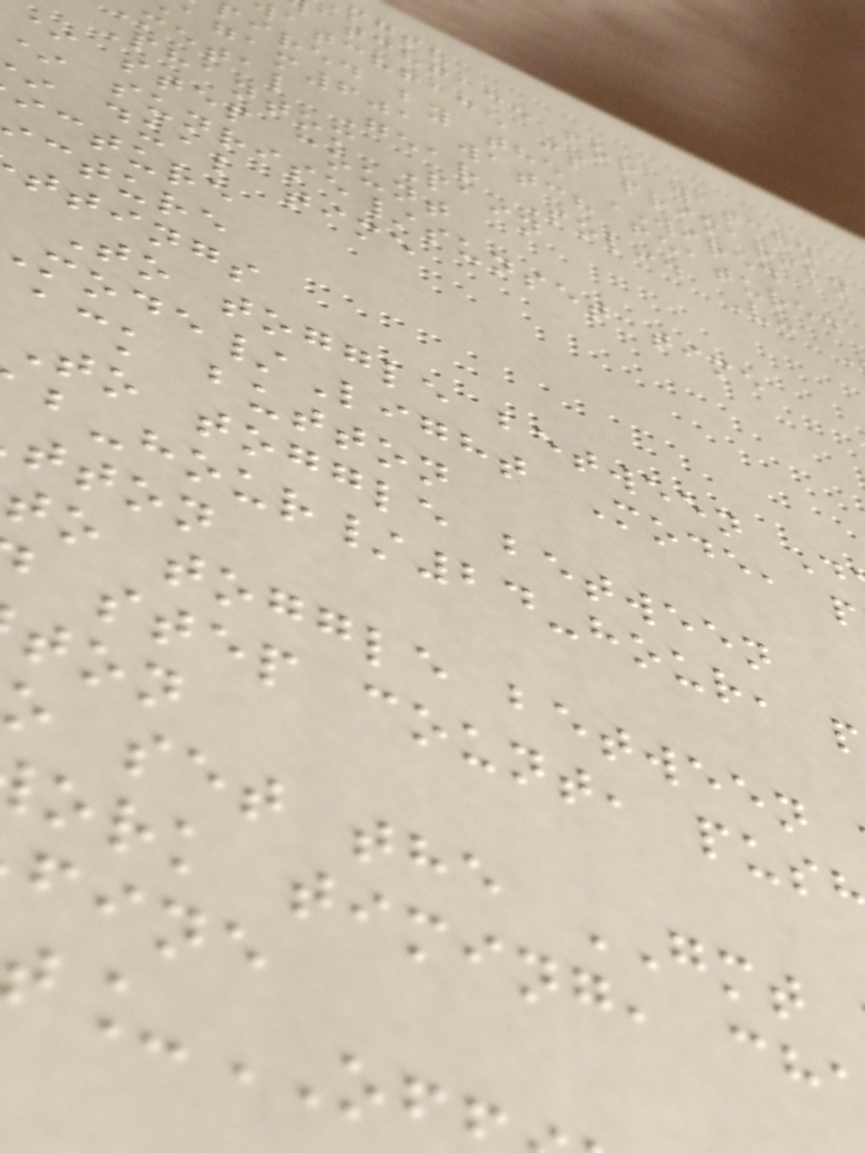mgsv
atchface for watchy
atchface is primarily
pired by the WIRED
agam601 watch featured
metal Gear Solid V:
Phantom Pain
* step count
sunrise/sunset time
dual time
icture
cture
ttings
To toggle between D
ode/Light Mode, p
ack button
To toggle between
-hour/24-hour, p
tton
to toggle between
step count, pus
o set the GMT
ork timing, ch
fine
